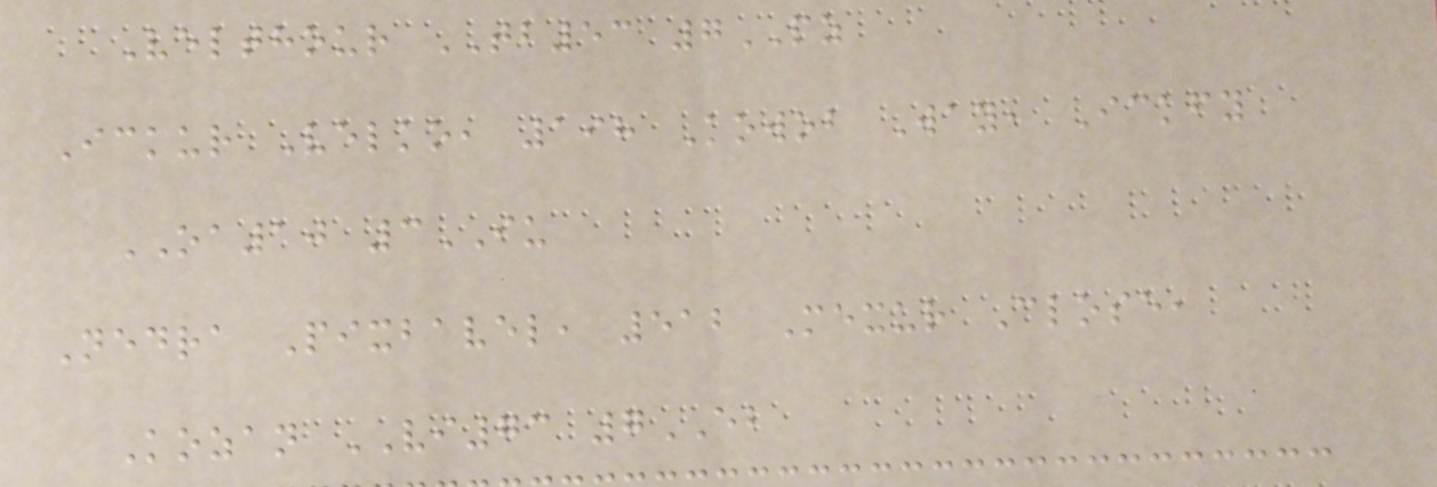Velthour TB53 7PZ
Ickur Velko, 198 Kowob Way, Ickfy
OA10 3IU
Nedra Pixbavel, 512 Mexur Close,
Kozan VI73 7EB
